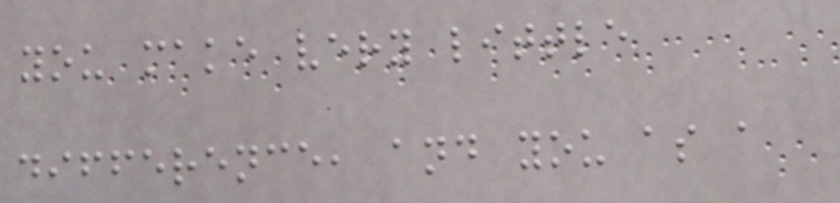you make very little
difference, and you as a
